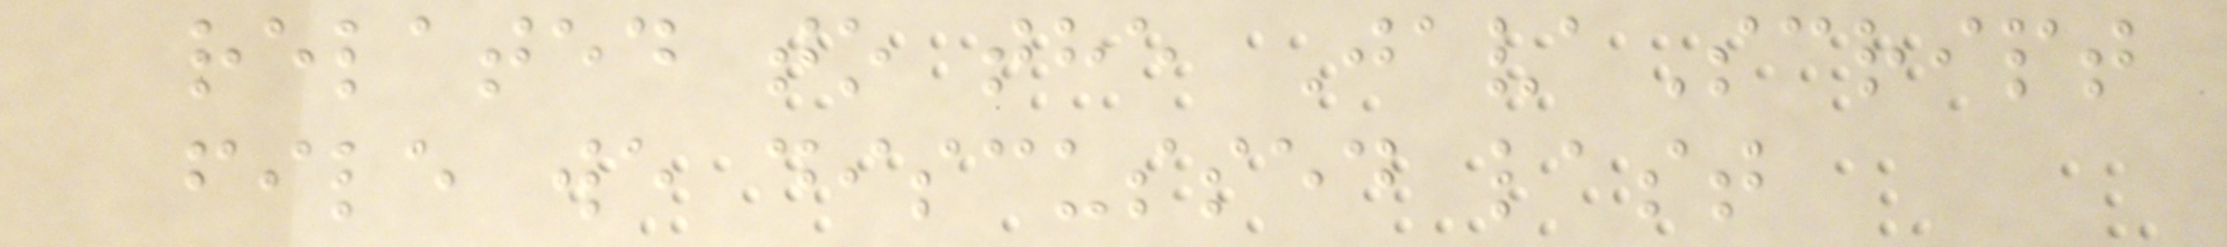related to the JavaScript
file we discussed last
